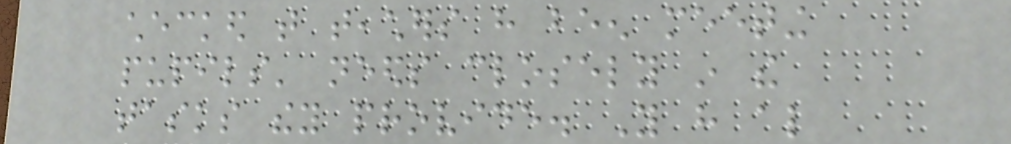checked that teachers have been meeting
pupils' needs closely in the
tasks they provide. You have also
